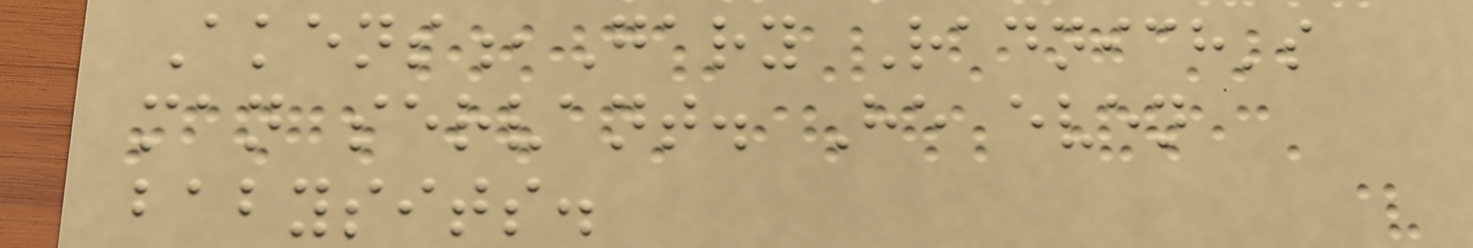Akens,Gary Radnich's
man servant. He even
babysits.
